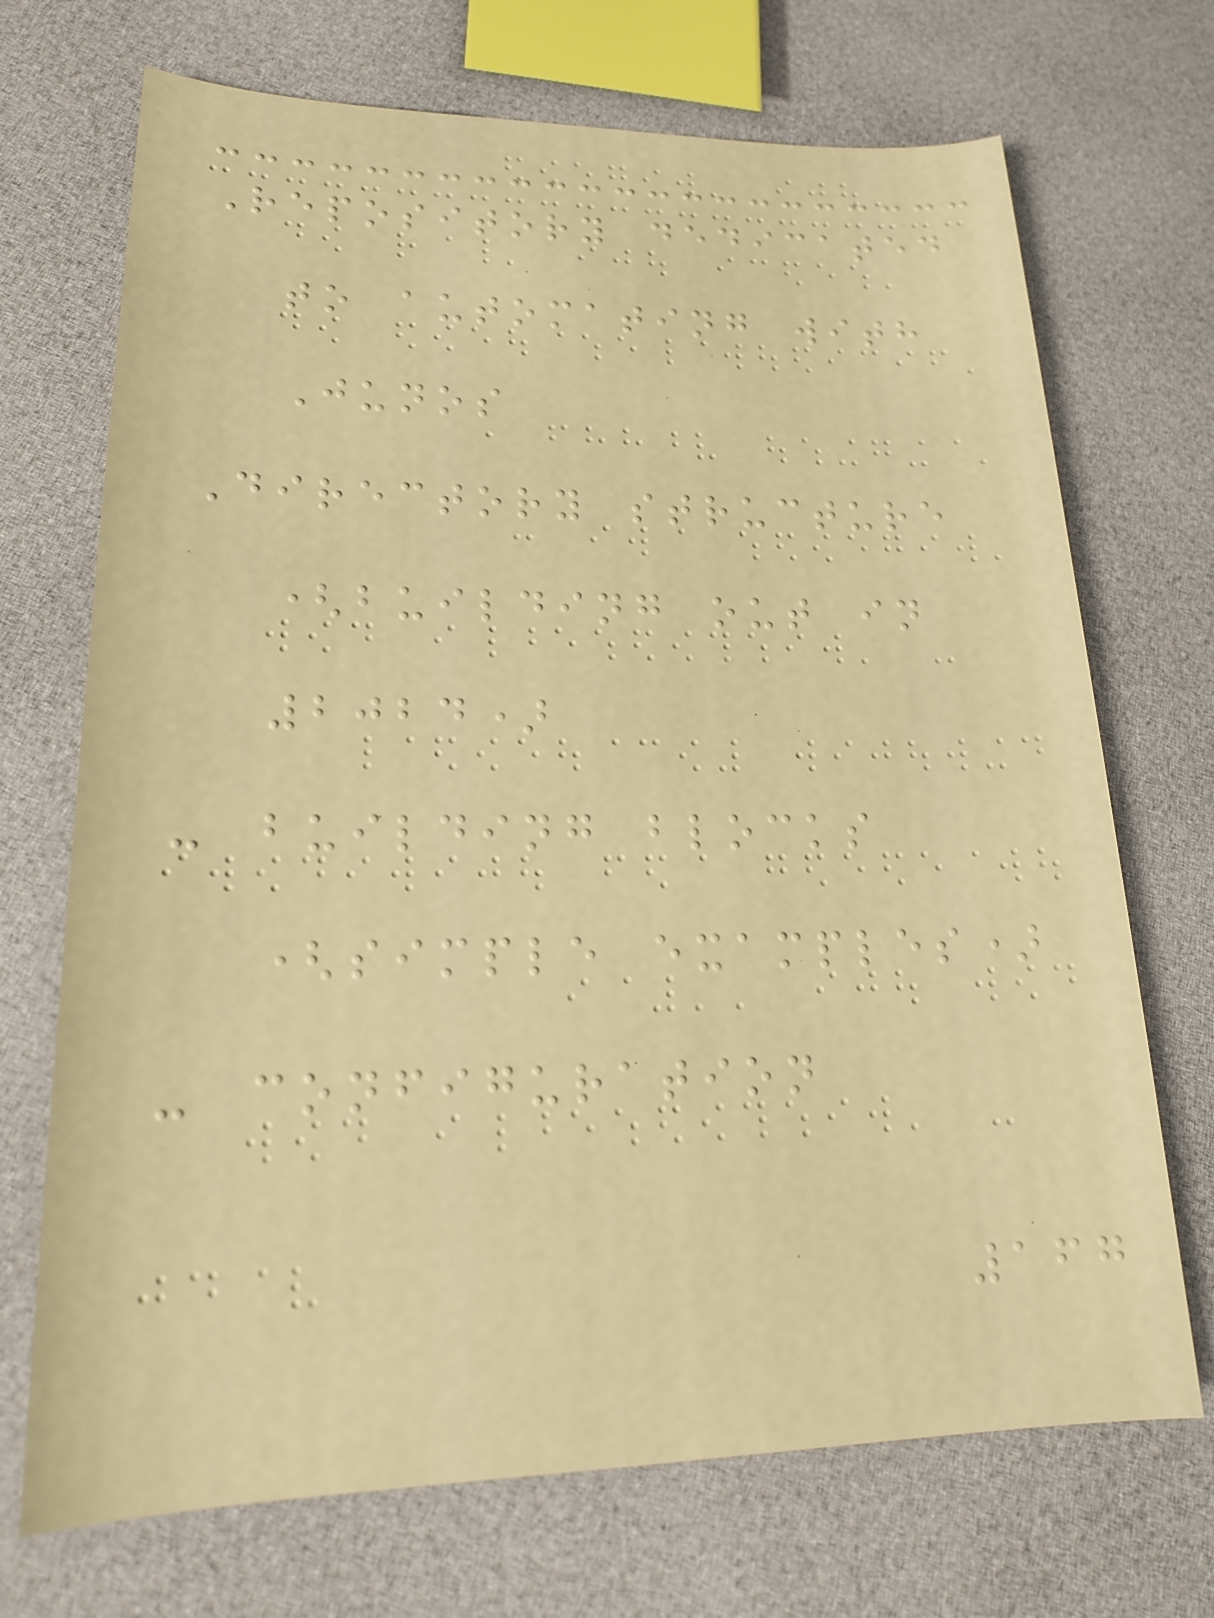Repository dedicated
to automating with
Junos
Directory structure
(building out in
2024)
- building blocks
(simple examples)
- configuration
167
